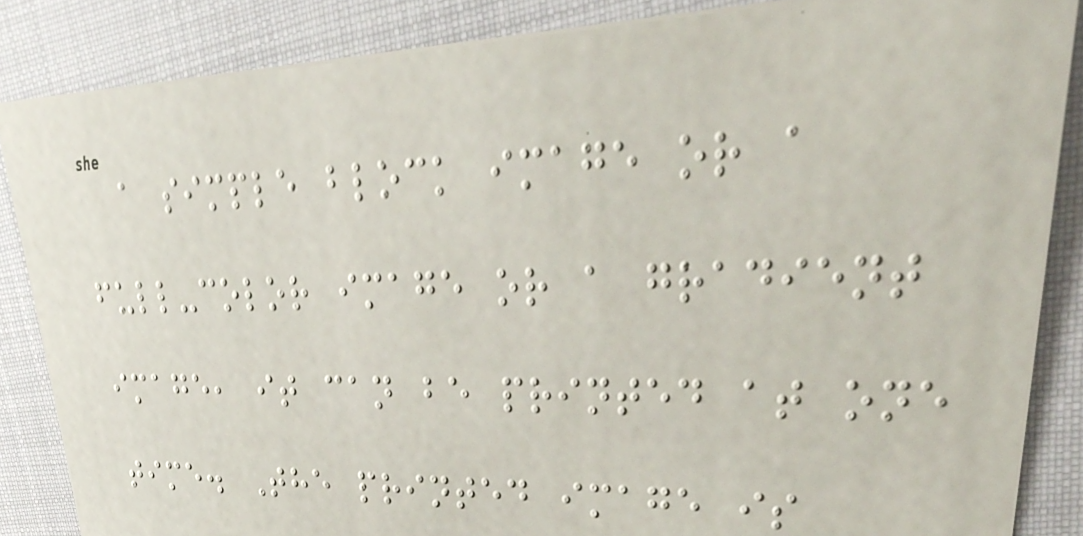a simple block image or a
full-color image or a gradient
image, it can be printed at one
time. The printed image is
